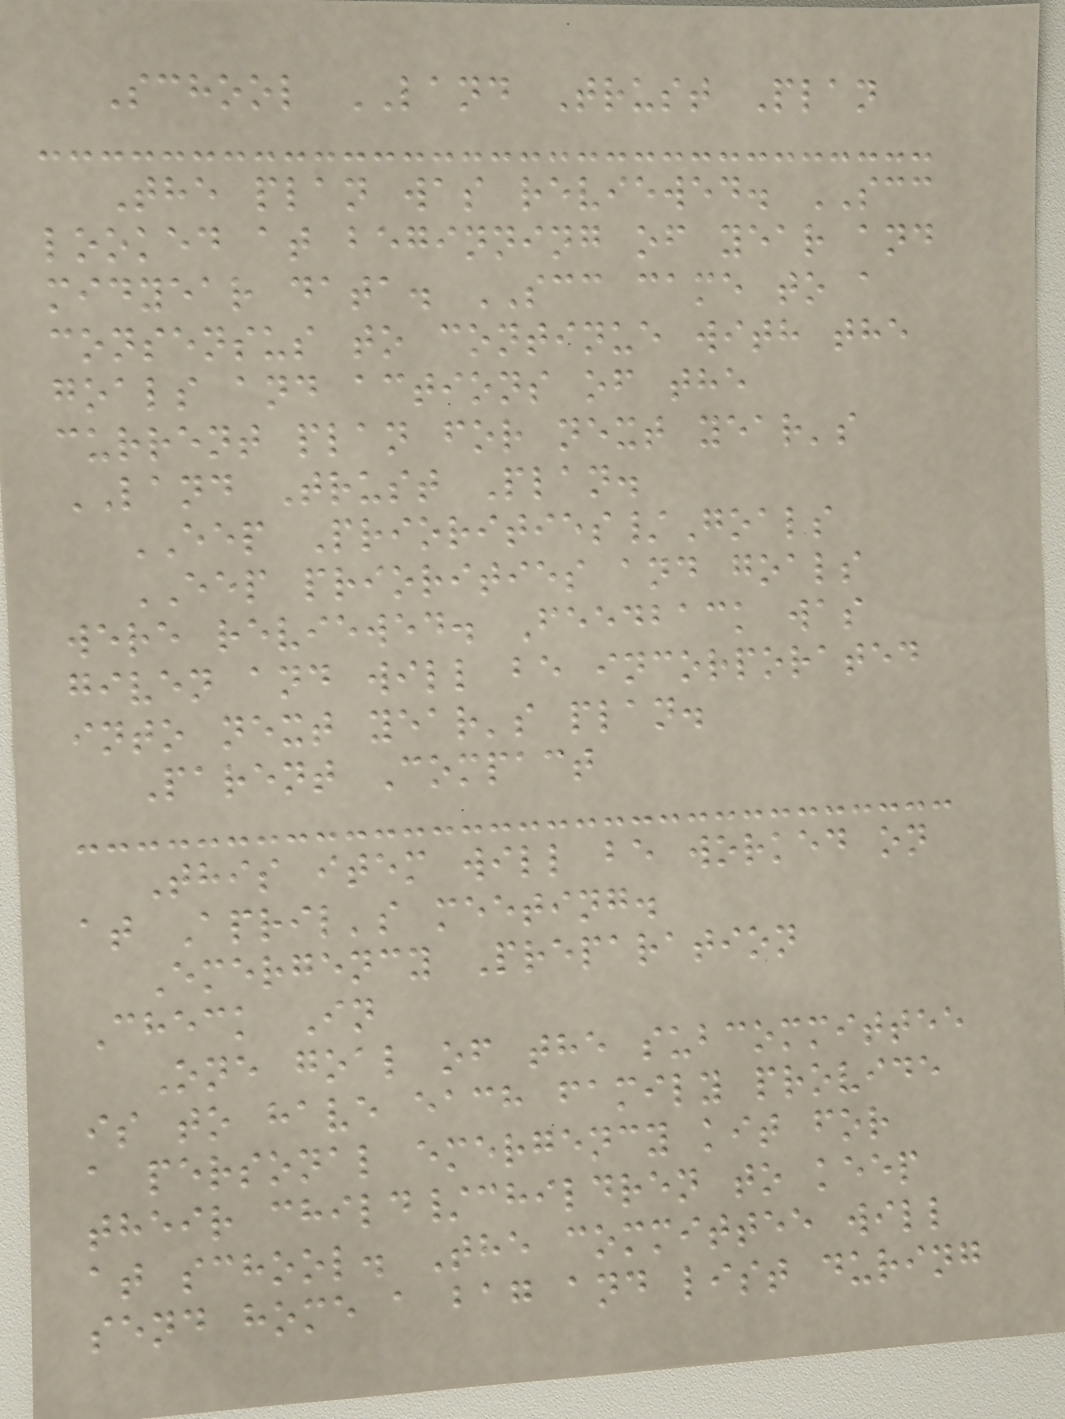School LAND Trust Plan
The plan was reviewed. SCC
looked at beginning of year and
midyear data. SCC came to a
consensus to continue with the
goals and actions of the
current plan for next year's
LAND Trust Plan.
EEP Priorities/Goals
EEP priorities and goals
were reviewed. Feedback was
given and will be incorporated
into next year's plan.
Parent Compact
This item will be worked on
at April's meeting.
Emergency Preparation
Check In
One goal of the subcommittee
is to have each family provide
a personal emergency kit for
their child/children to keep
at school. The committee will
send home a bag and list during
